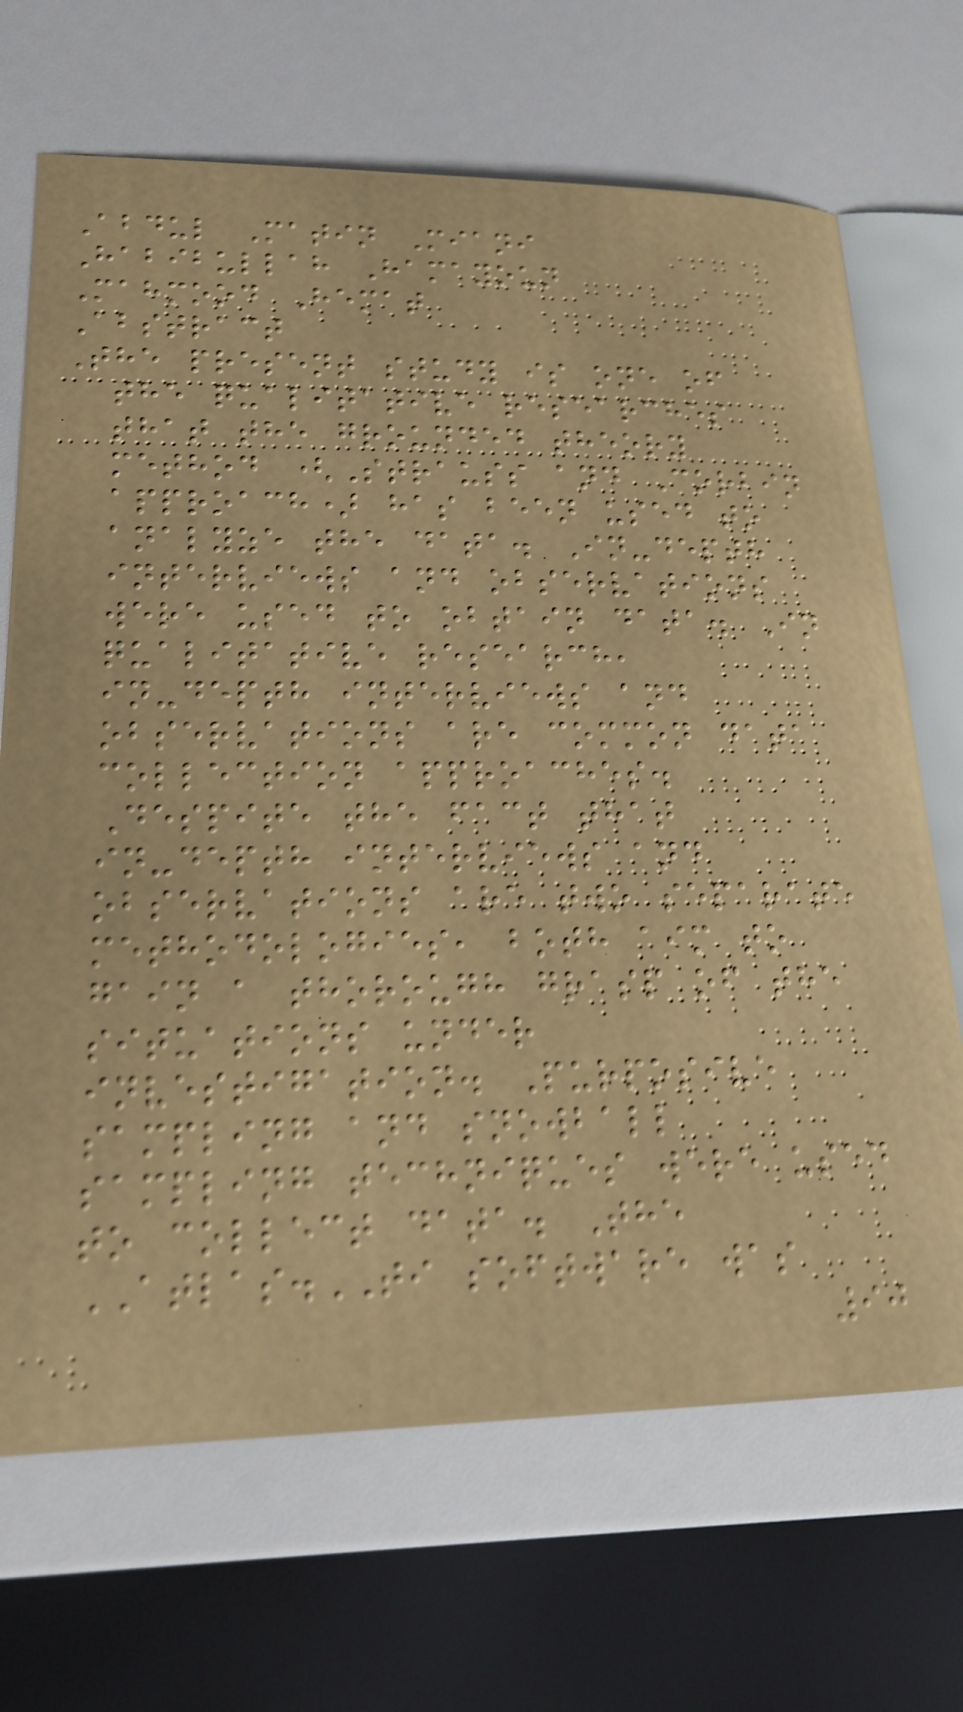Abdul Matin Miani
Habibullah Hamayoun
Mahmood Hemat
Abstract
The present study is one of
the qualitative researches
that the grounded theory
method (Strauss and Corbin
approach) has been used to
analyze the data. In-depth
interviews and observations
were used to obtain data. In
qualitative research,
in-depth interviews and
observations are common data
collection approaches.
Despite the fact that
in-depth interviews and
observations are two separate
methodologies, both aim to
gain a thorough grasp of the
situations under
investigation. Purposive
sampling and snowball
sampling techniques were used
to collect data. The
ATLAS.TI software was
90
